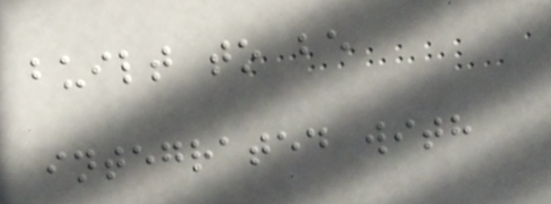built to be
integrated with
